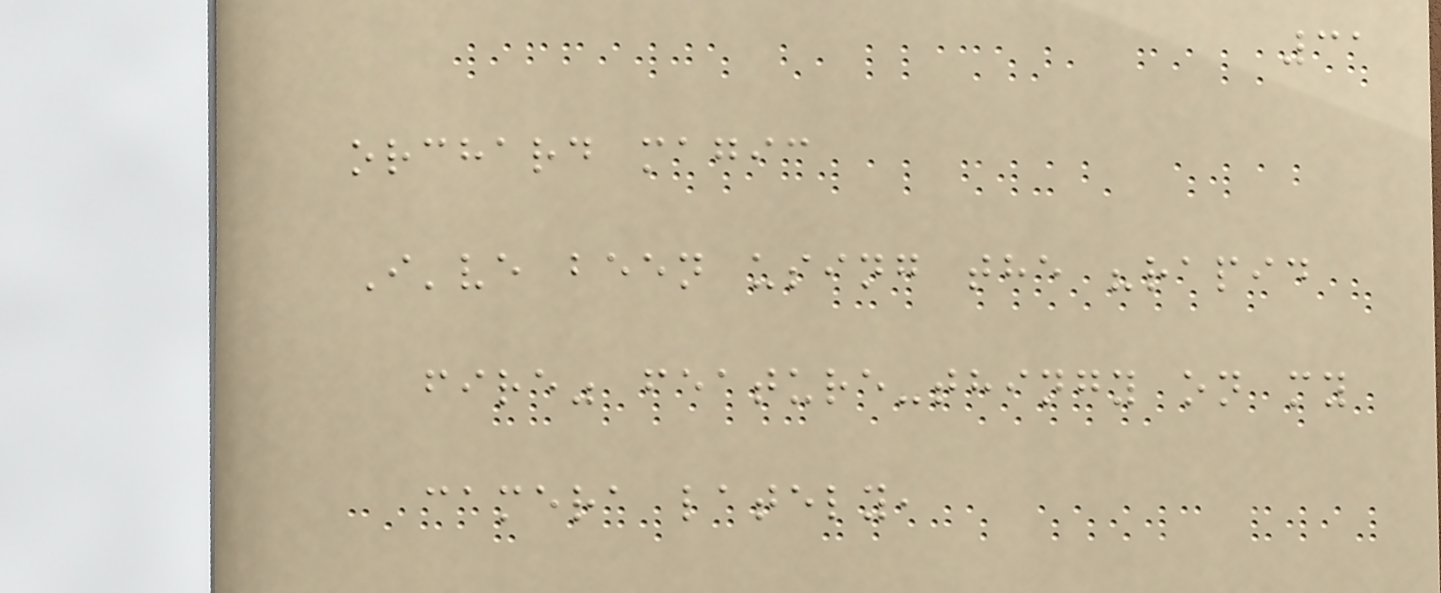31
orchard magic
I've been using the "rapid
fire" feature-thingy on my
camera lately,
